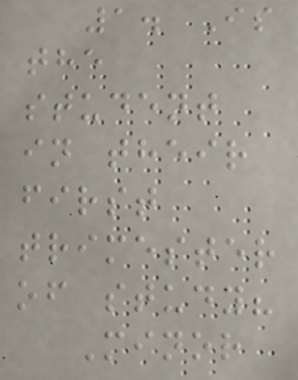1. Is
the
student
in their
first
trimester
of study?
Minor
